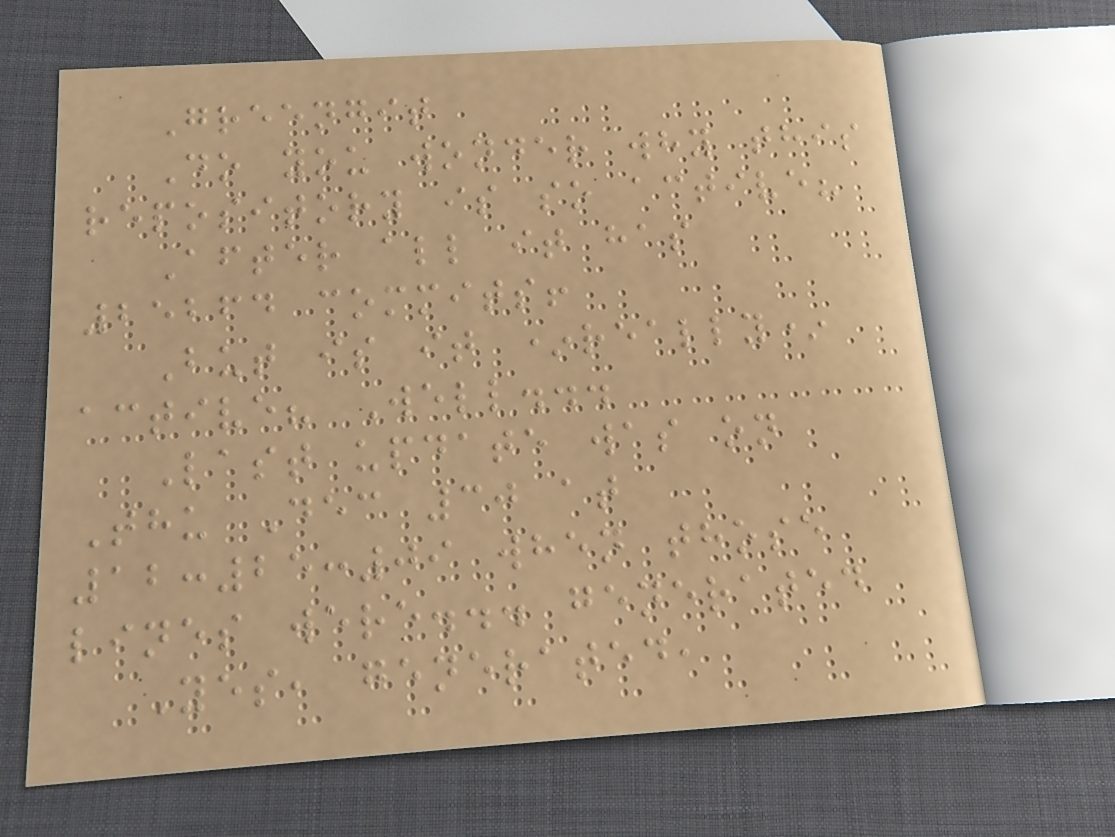Greengit
Do you wonder why this
repository is so active?
After all it has
25264 commits!
But is it *really*
active? Well...
Last update was on
Thu Dec 30 at
12:25:09 when those
lines were... generated
Yes, generated,
